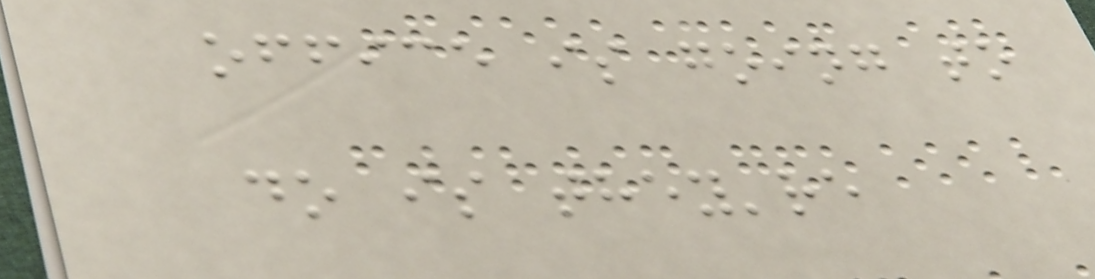office is going to
do is they're
